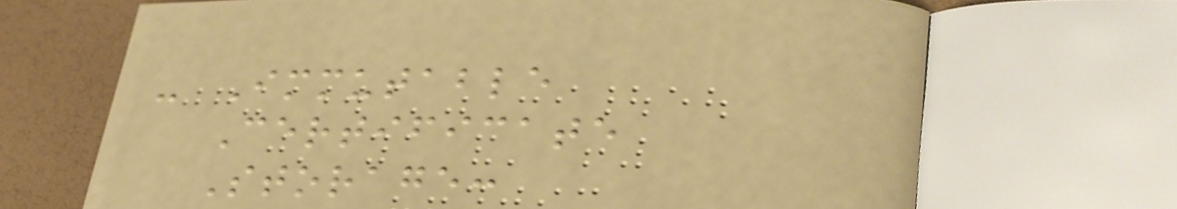- Immutable
Certificate
Storage:
